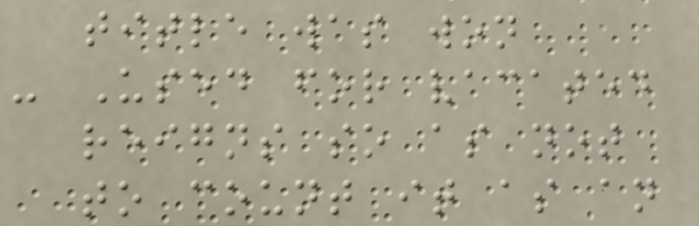title was won
- Used for vacated
reigns so as not
to count it as an
